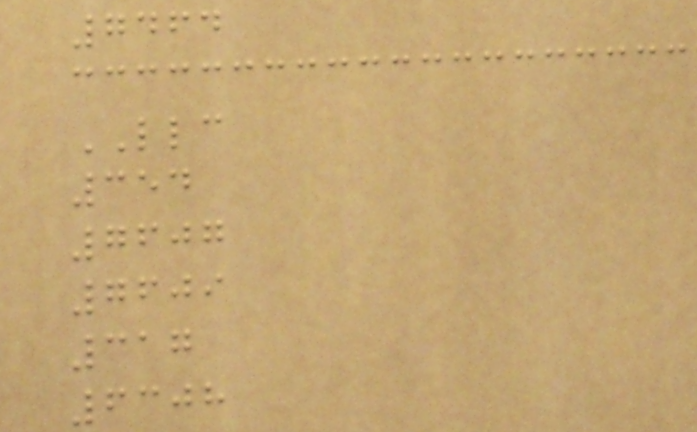7464
LLC
354
7607
7609
317
6308
